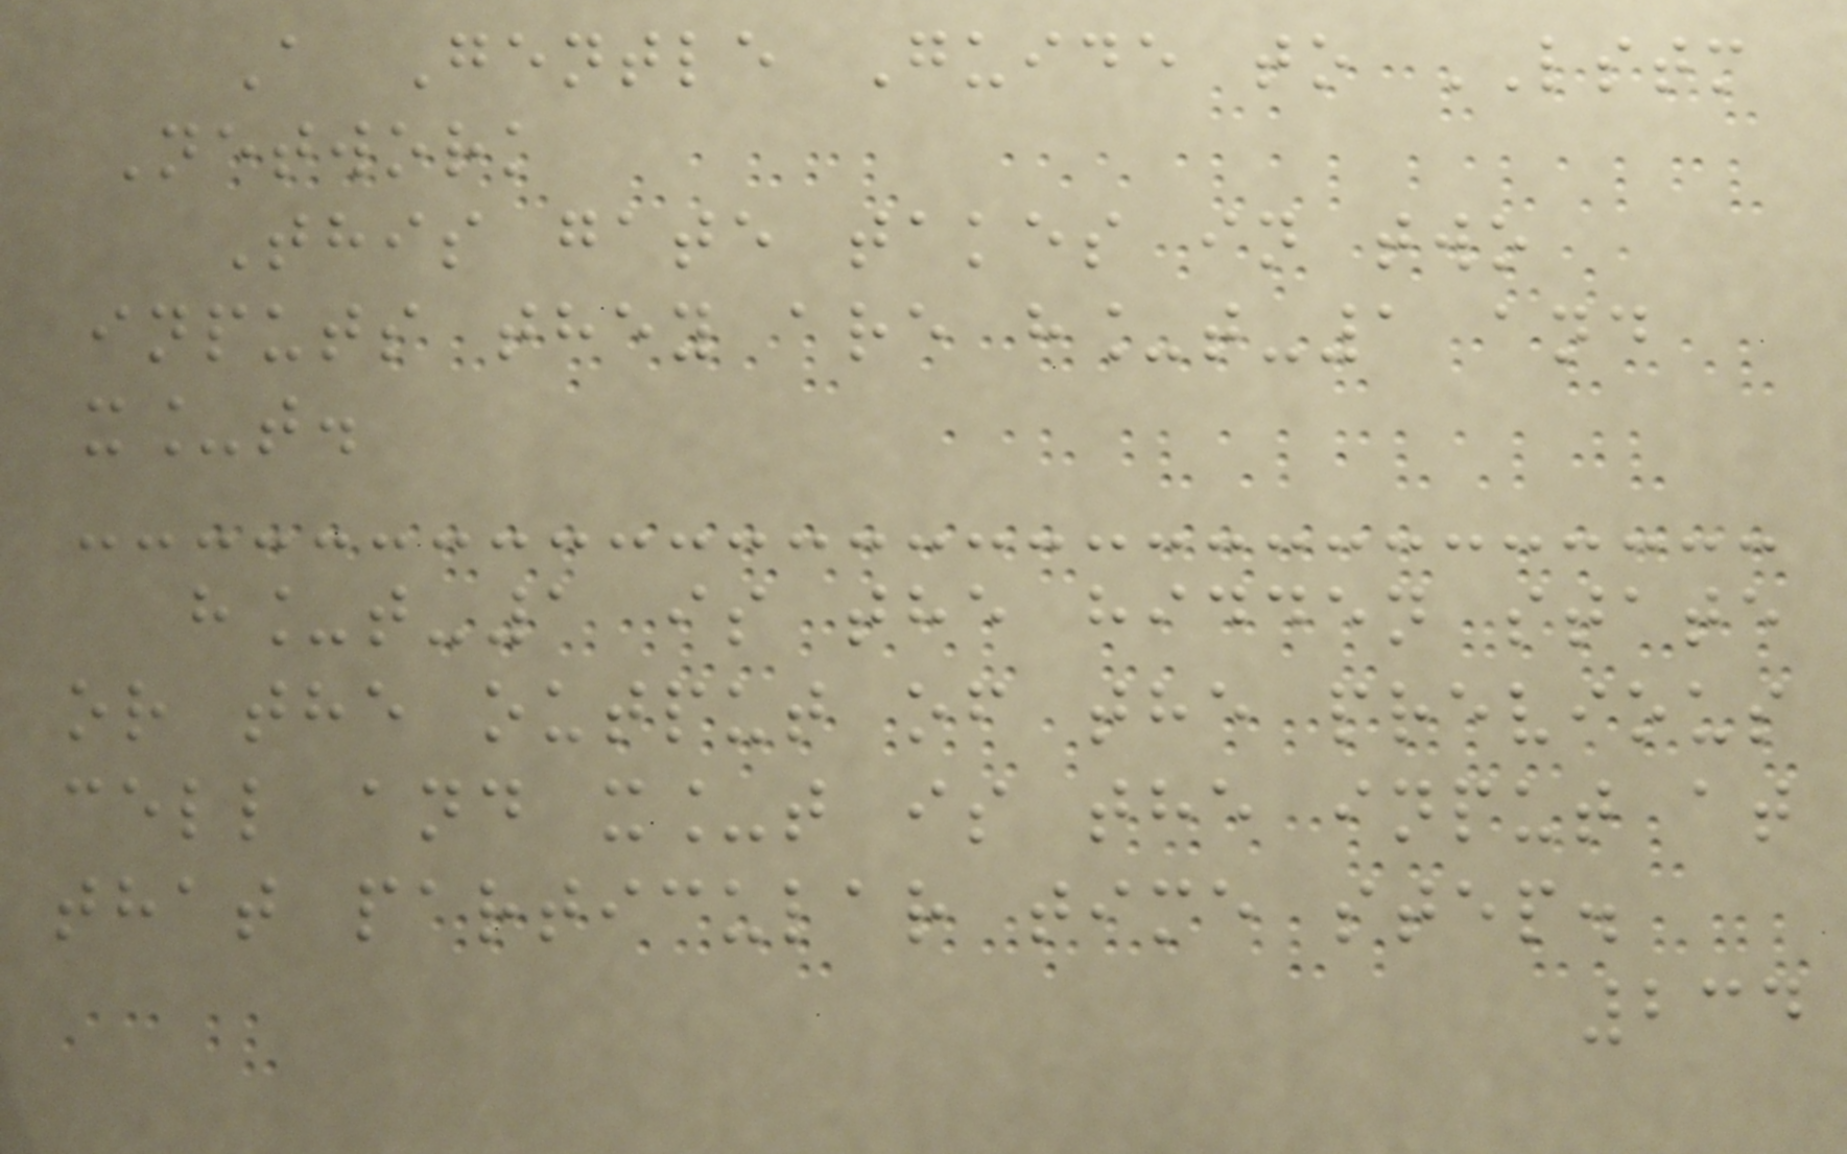A Gentle Guide to LSTM
Network
This gate takes in two
inputs they are h_t-1 and
x_t.
h_t-1 is the hidden state
or the output of the previous
cell and x_t is the input at
that particular time step.
234
